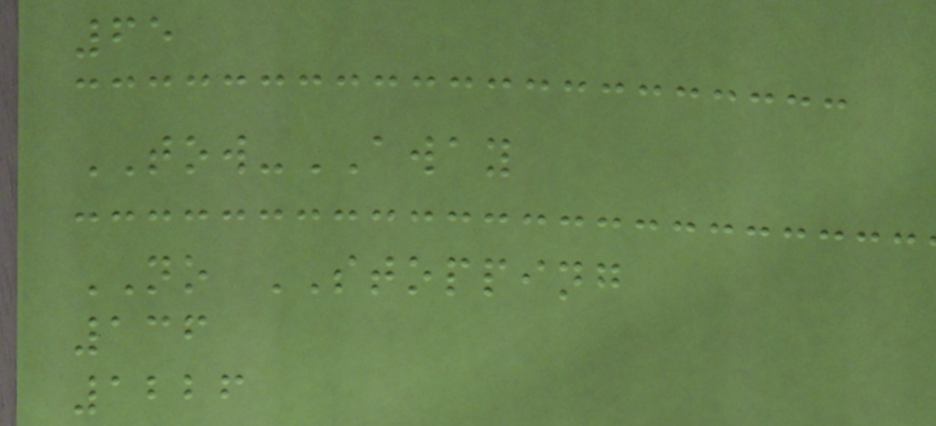65
TOW-AWAY
NO STOPPING
136
1226
